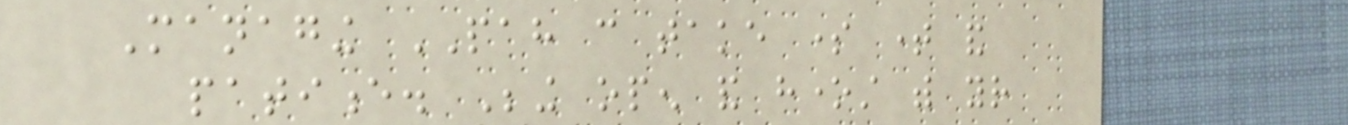Managing PAH can take some time and
patience. Being open and honest with your
